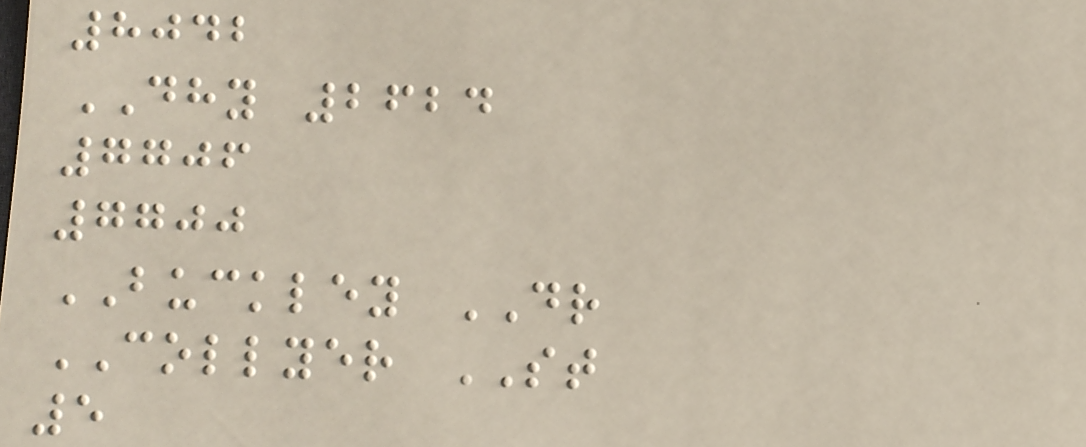8042
DHY 2624
7706
7700
BUCKLEY DR
COLLYER ST
5
